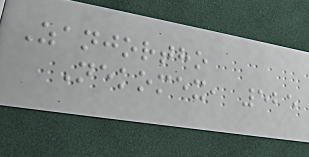Zanjortho
Nekomex, 525
